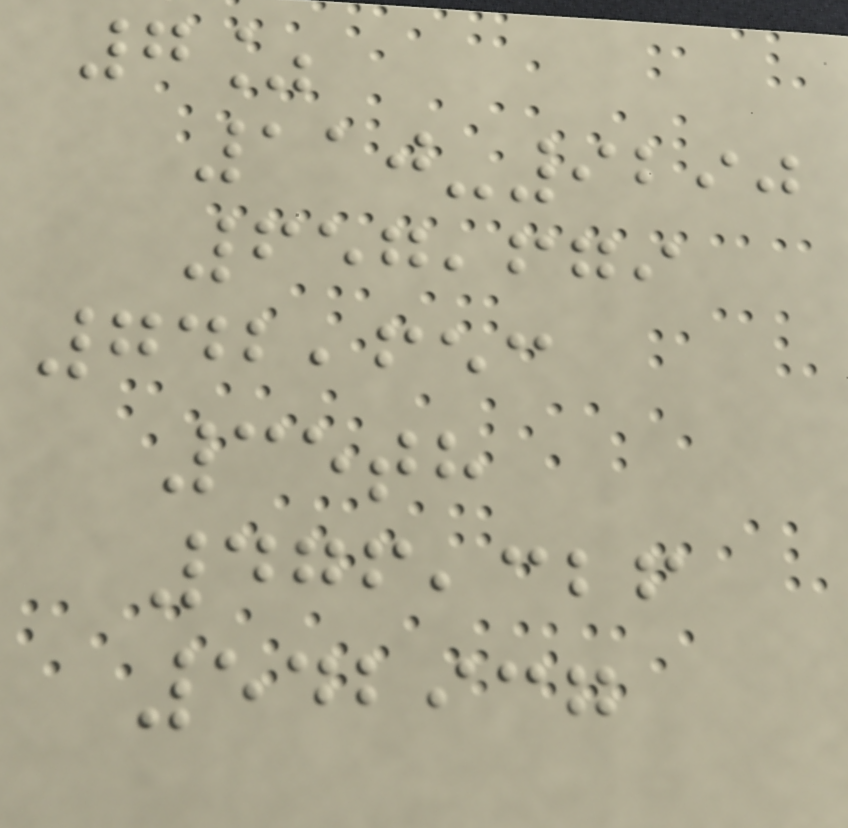7%
110-9290
657,679
742,653
35th
476,326
542937
